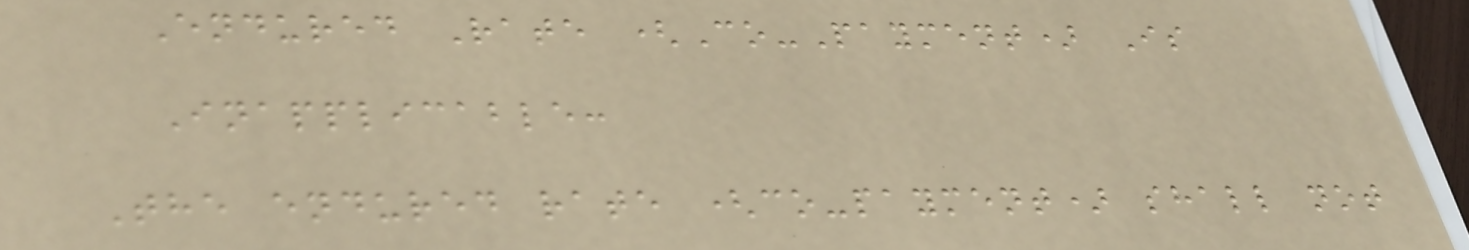Endured Rate (Co-Payment) Is
Inapplicable:
The endured rate (co-payment) shall not
